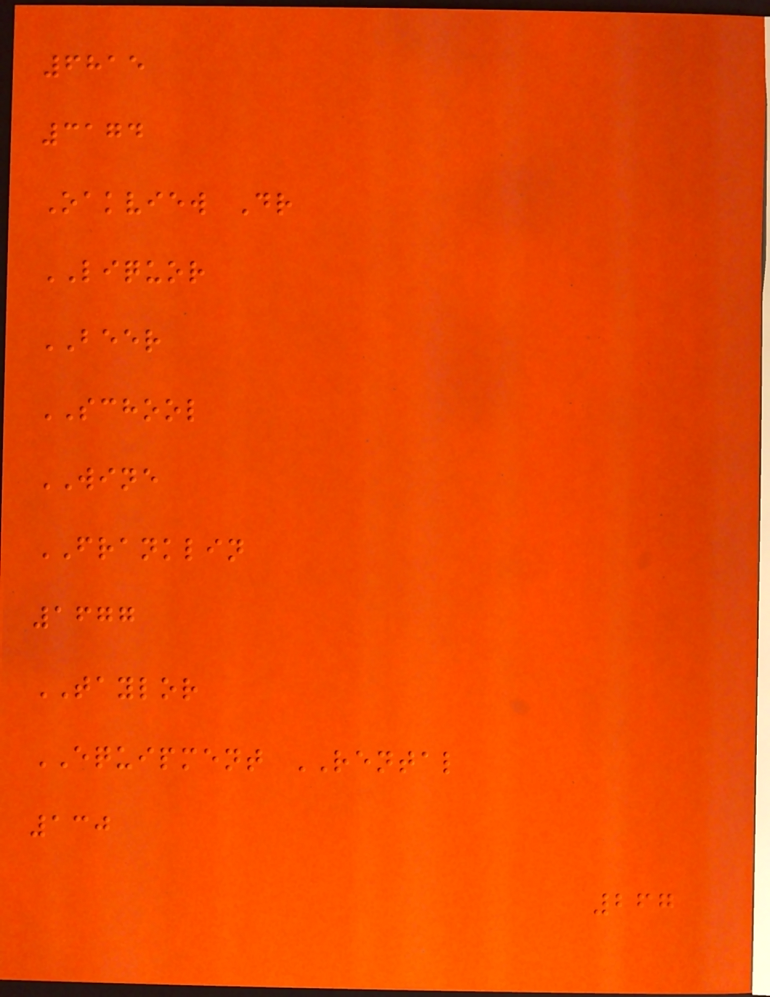6815
3174
Oakview Dr
LIQUOR
BEER
SCHOOL
WINE
FRANKLIN
1677
TAYLOR
EQUIPMENT RENTAL
130
267
